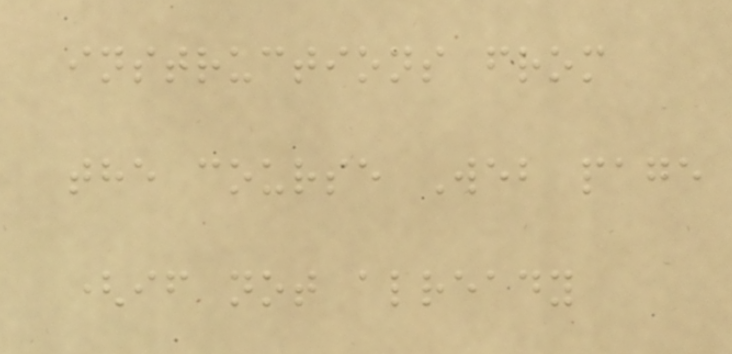instructions from
the course Web page
(if not already
